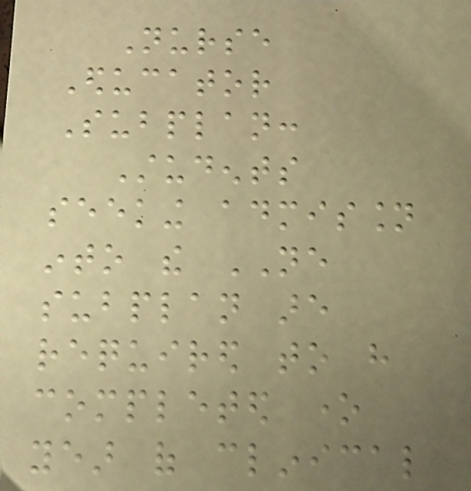Nurse
Educator
Subplan:
Students
seeking admission
into the NE
subplan are
required to have
completed one
year of clinical
